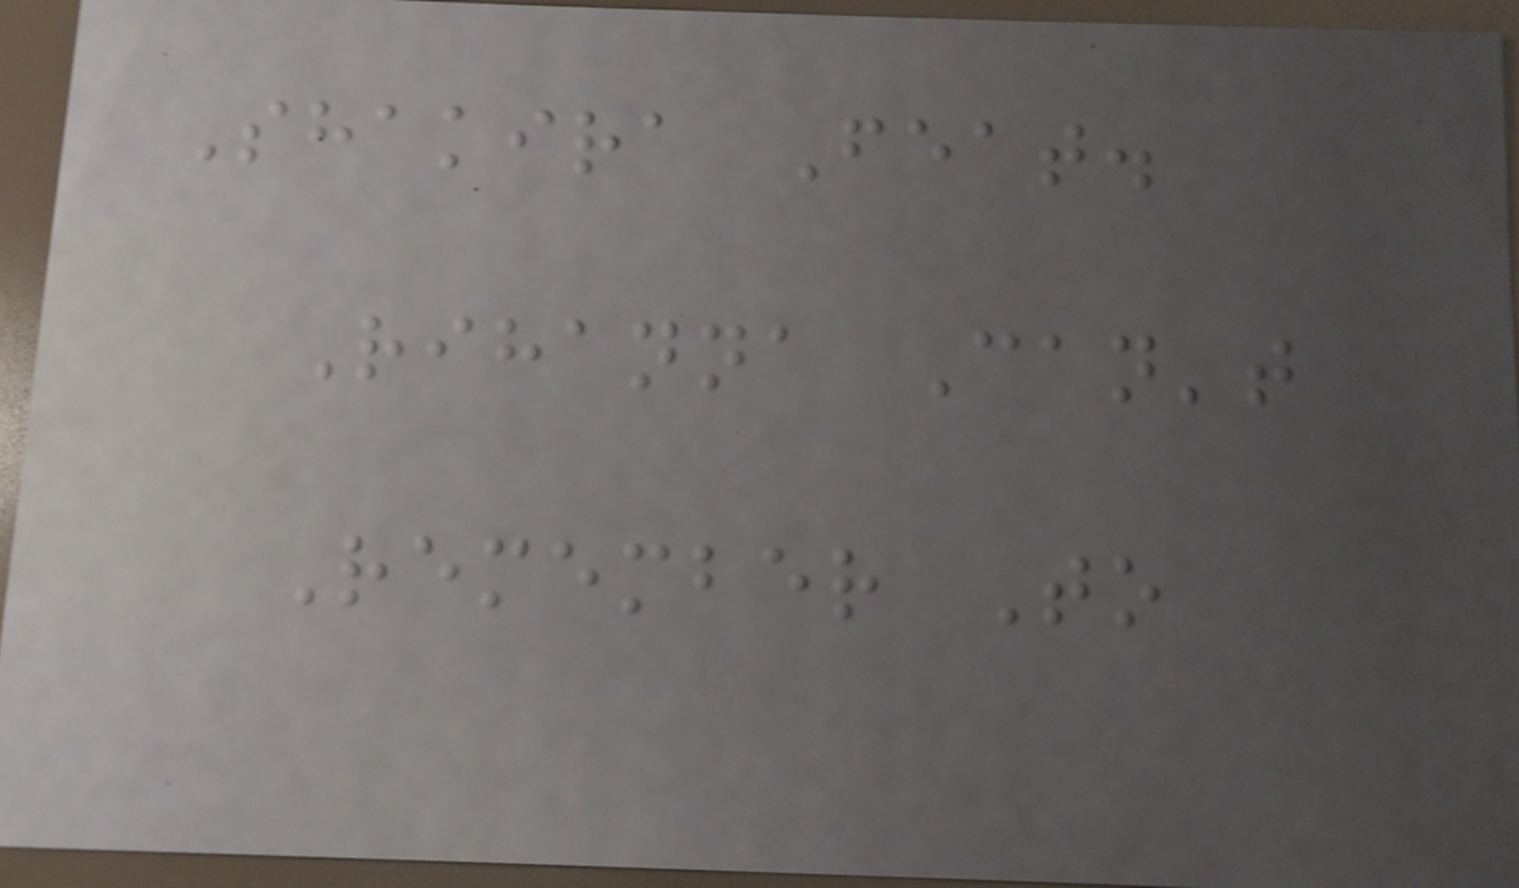Shakira Feat.
Rihanna Can't
Remember To
